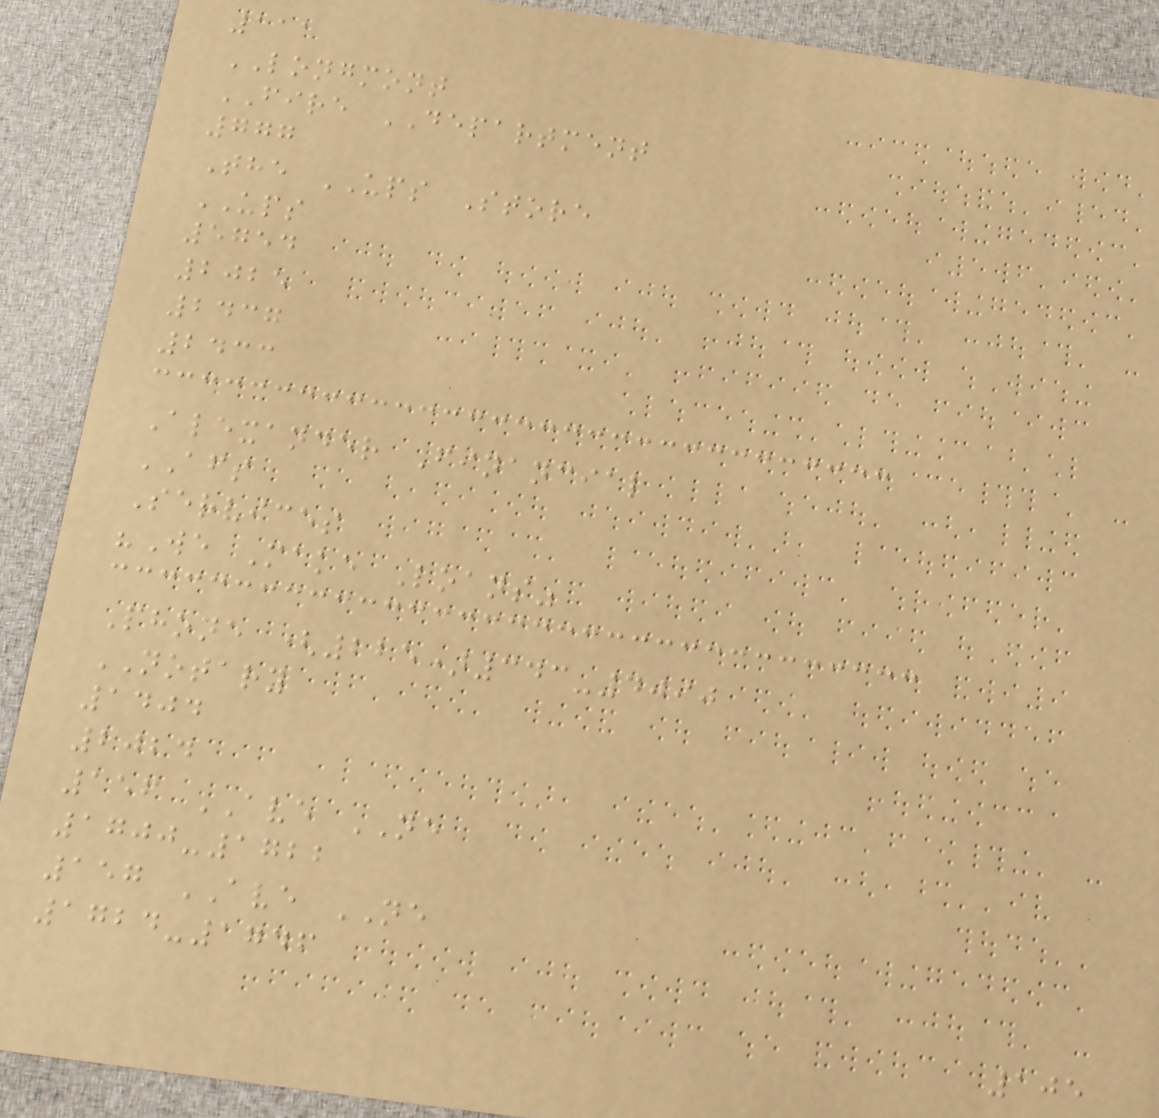111
LONGMONT
FIRE DEPARTMENT
777
The UPS Store
UPS
5754
2025
2437
2433
Alexander Financial
AFS
Services
"We Make Loans"
Phone (225)343-4090
NOTARY
1404
2024
156 AVE NE
1700-1722
157 AVE NE
1724-1746
105
